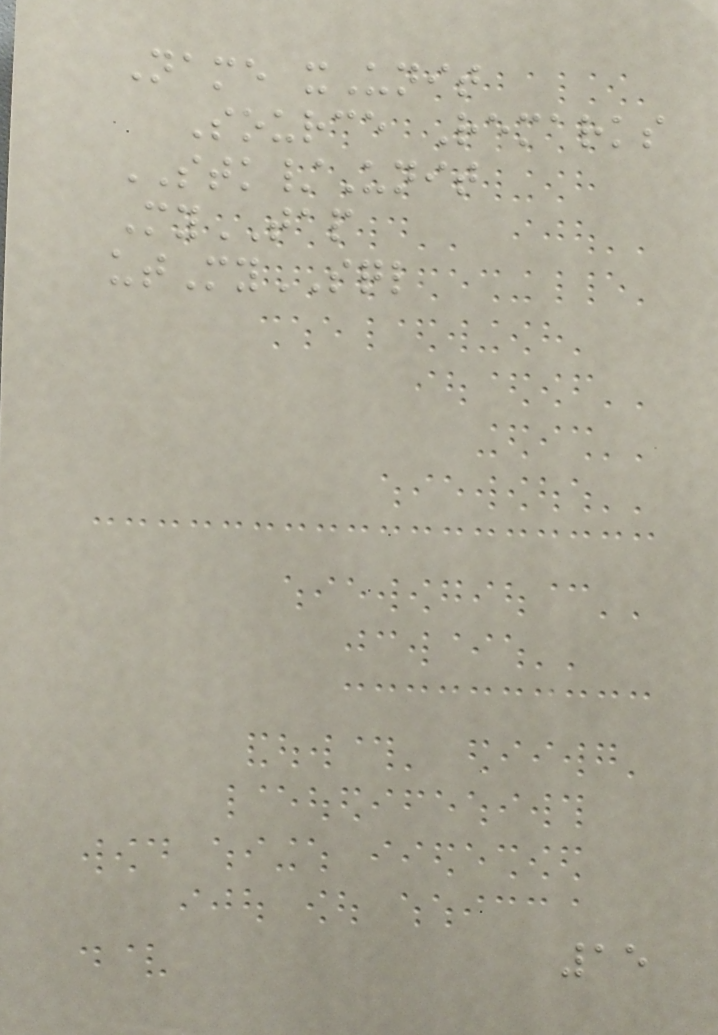Name xUnit
Source Remarks
STK/Unit
MyTAP
utMySQL
15
